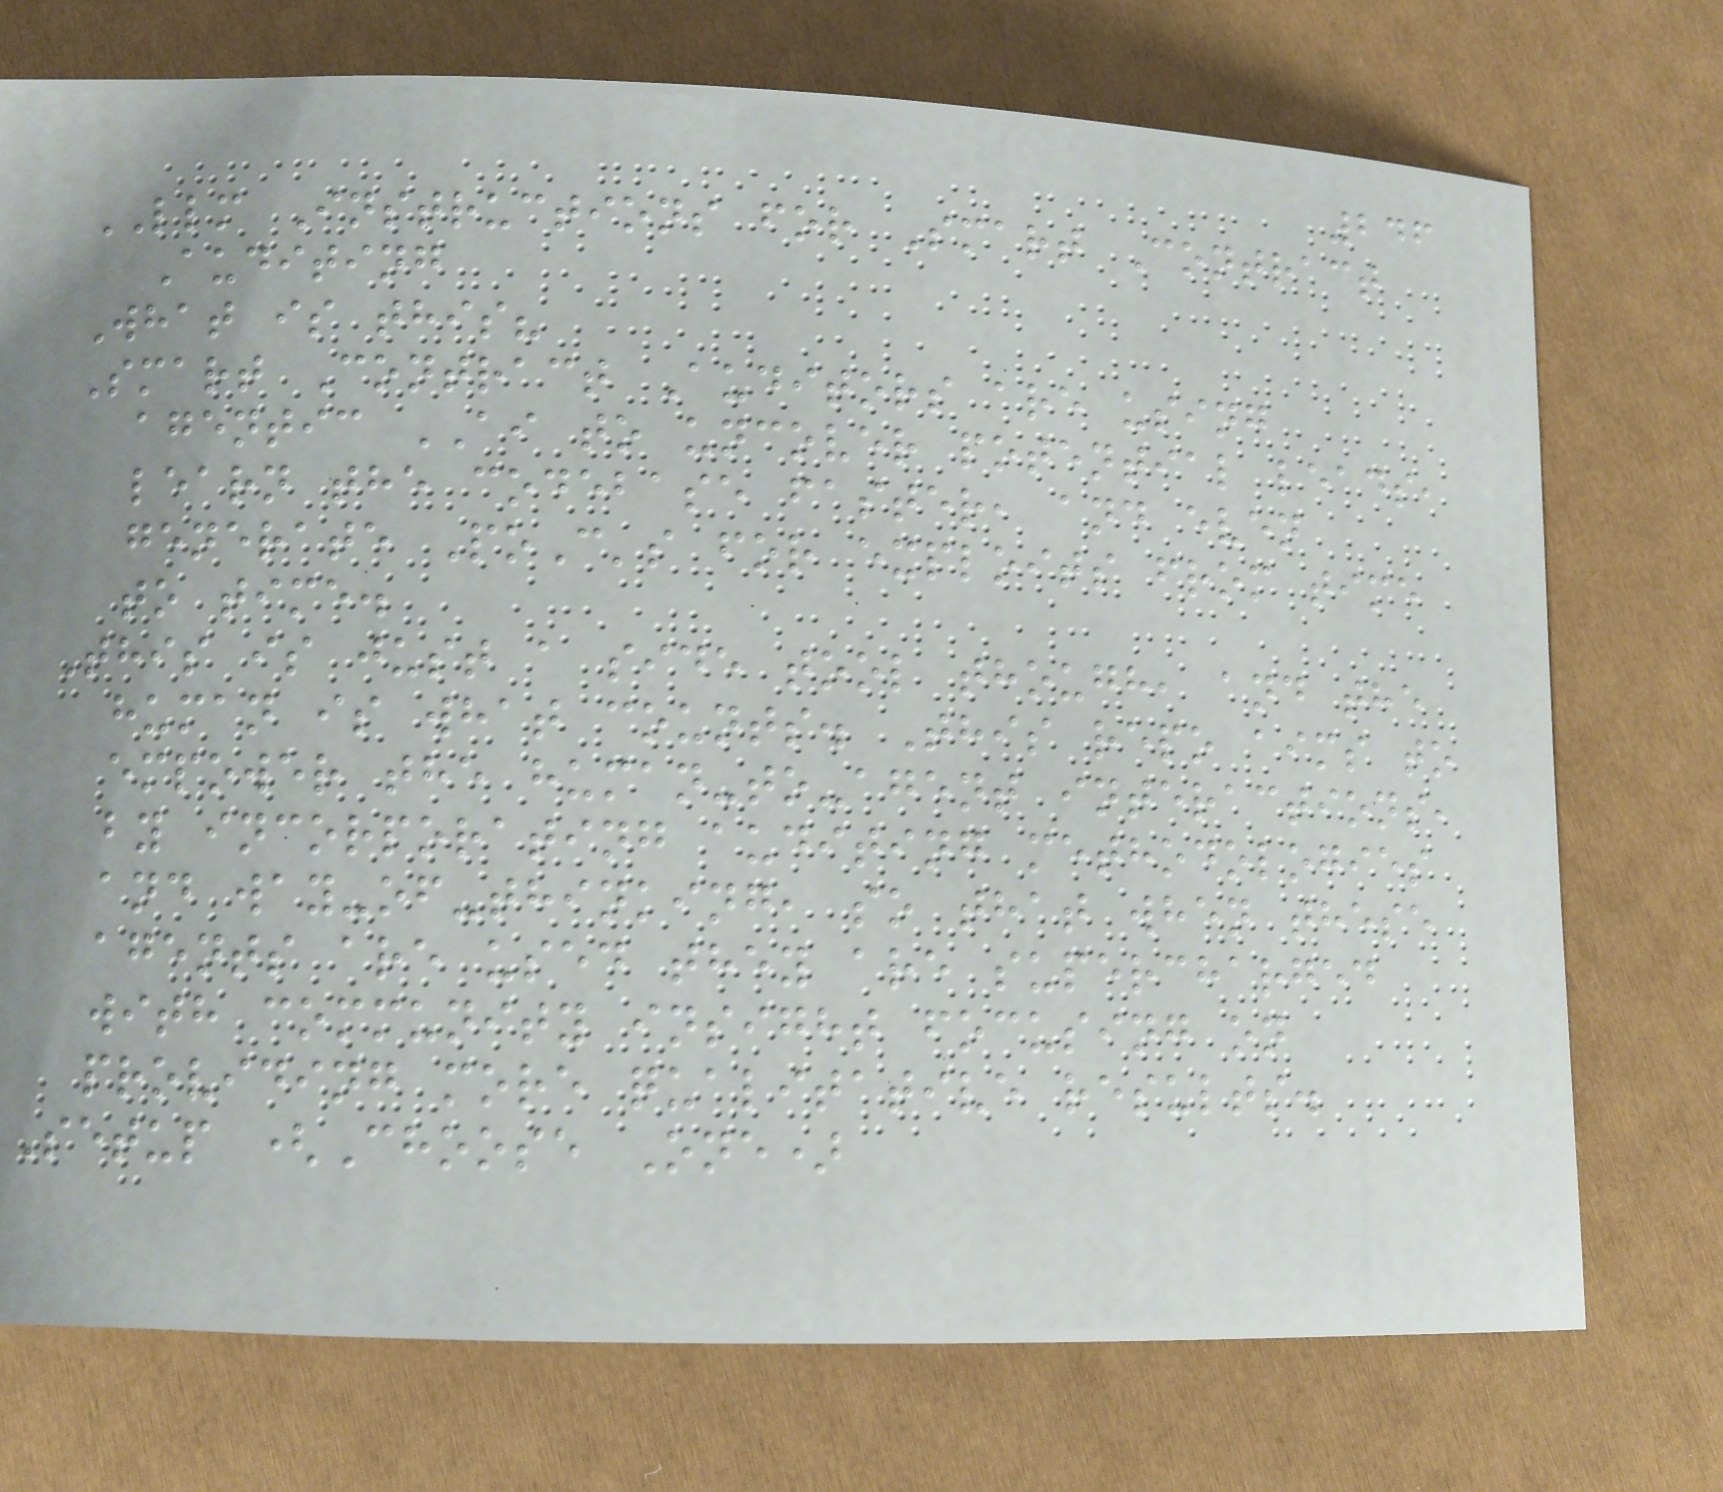246
LLM Instructions for Smart Contract
Auditing
What is this?
Smart Contract Auditors are using
agentic AI to uncover potential leads,
learn the codebase faster, and even
generate PoC's for exploits from time
to time.
This is just a side tool though, and the
human is what counts. This repo aims to
empower the human-to-agent interactions,
by incorporating auditing methodologies
and way-of-thinking, so that when these
agents are used they are supercharged
with community insight focusing on
providing more qualitative results.
Setup (Choose One)
